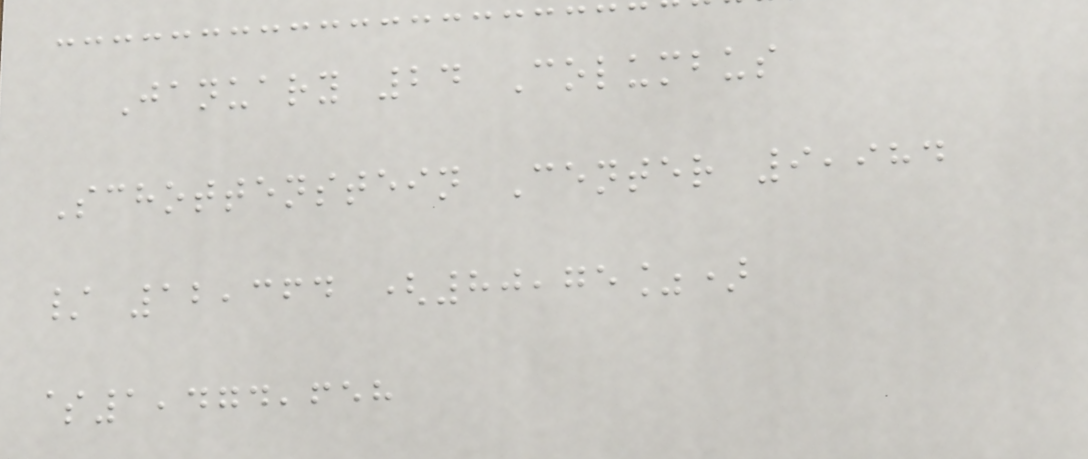January 24 Columbus
Schottenstein Center 9,984
/ 12,364 (80,75%)
$1,474,658
